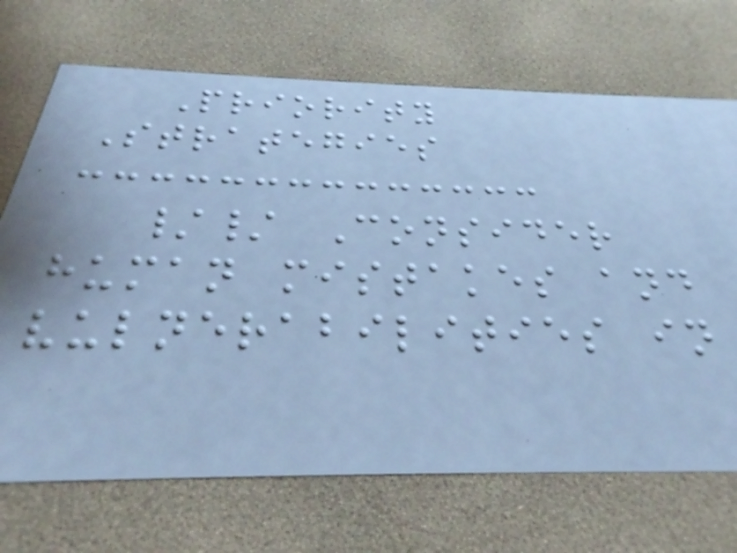Priority
Strategies
// Consider
human mistakes and
vulnerabilities in
